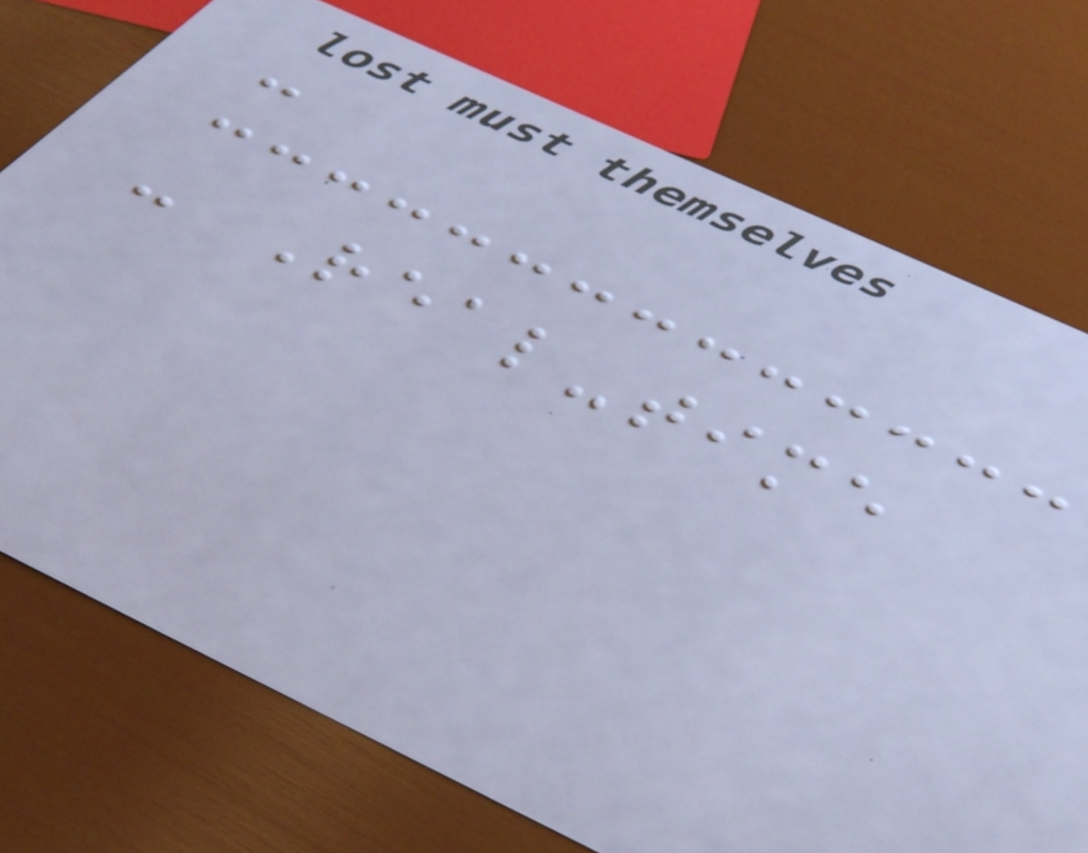-
- Real-time
